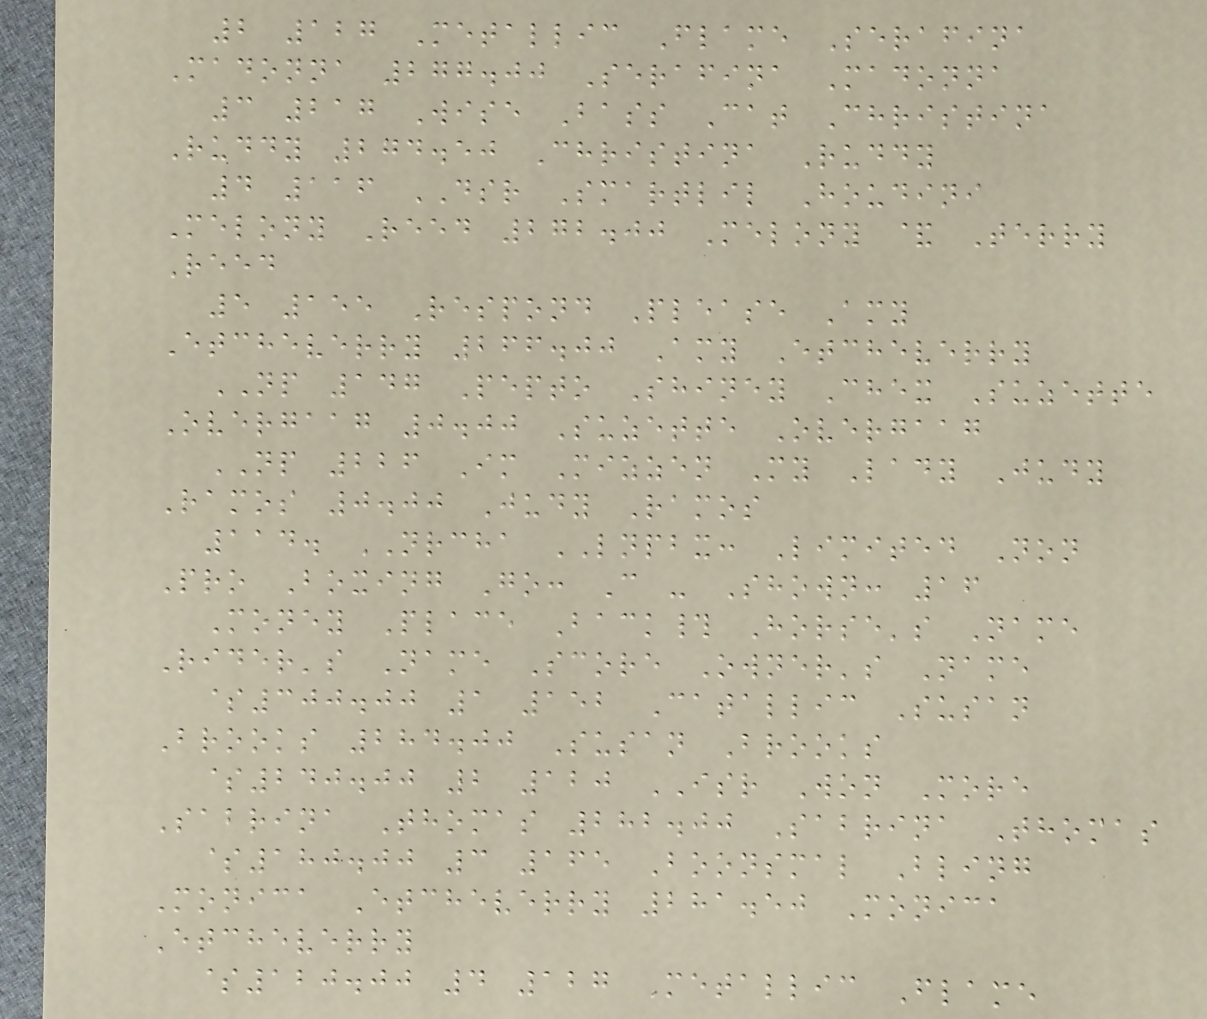2 127 Metallic Flame Serafina
Madonna 277.00 Serafina Madonna
3 217 Wise Bass Cat Christina
Ruddy 274.50 Christina Ruddy
4 116 DSR Smartlil Houdini
Melony Reed 272.00 Melony & Terry
Reed
5 155 Respond Please Amy
Etcheverry 266.00 Amy Etcheverry
NP 147 Pepto Shiney Chex Suzette
Overgaag 0.00 Suzette Overgaag
NP 226 Im Mizzen My Lady Judy
Ramos 0.00 Judy Ramos
114. NRCHA LNPBX: Limited Non
Pro Boxing Go: C - Shown: 16
Money Place Back# Horse's Name
Rider's Name Score Owner's Name
$300.00 1 152 Catallic Susan
Brooks 284.00 Susan Brooks
$240.00 2 120 ISR Won More
Sabrina Thomas 282.00 Sabrina Thomas
$180.00 3 165 Boonsmal Bling
Monica Etcheverry 281.50 Monica
Etcheverry
$120.00 4 127 Metallic Flame
